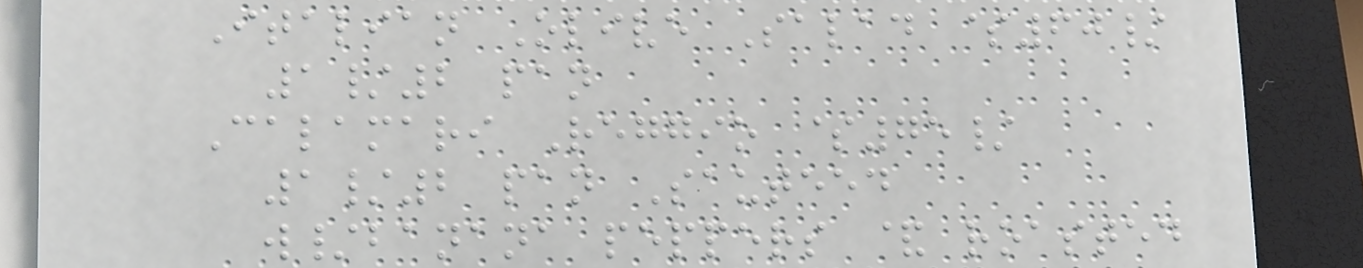Italian Olive Salad $60/
1/2 pan
Calamari Reggio $75/
1/2 pan Sauteed
w/banana peppers & roasted
